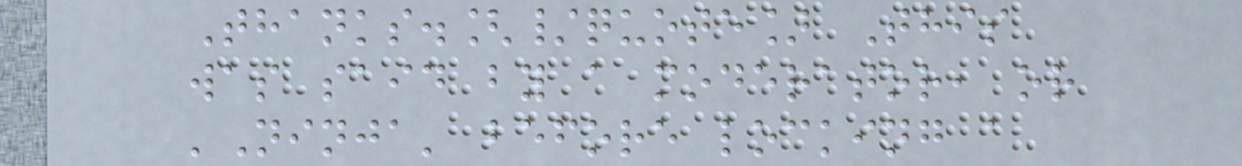Thanks.[/quote] This
was said by a moderator, or
'Ninja' before locking a
